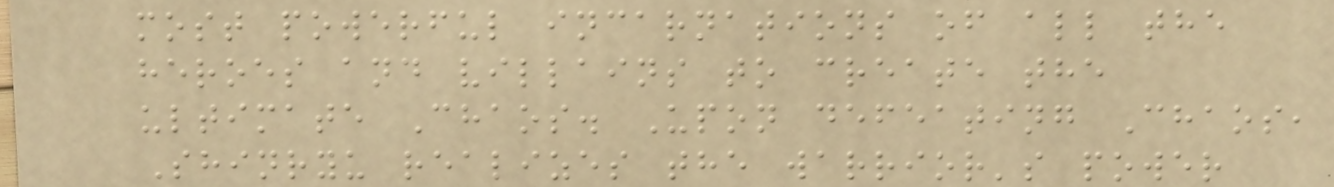most powerful incarnations of all the
heroes and villains to create the
ultimate Chaos. Upon defeating Chaos,
Shinryu realizes the warrior's power
